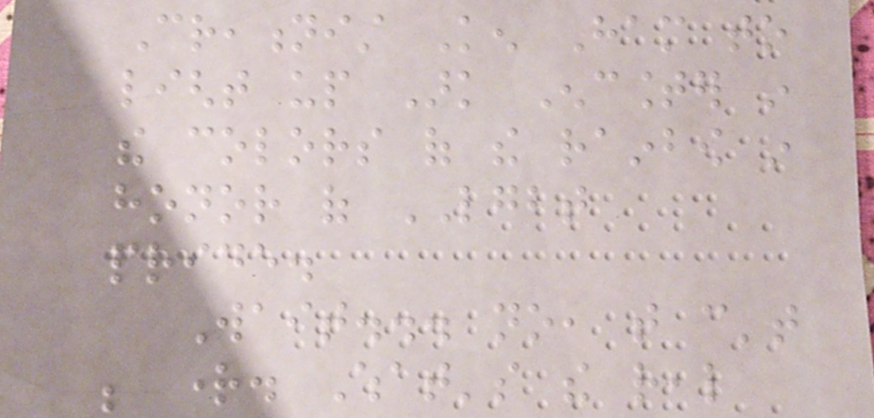Creationist Ken Ham to
light up Ark Encounter in
the colors of the rainbow in
honor of LGBT
pride.
Wait... no, that can't
be right. What's the real
